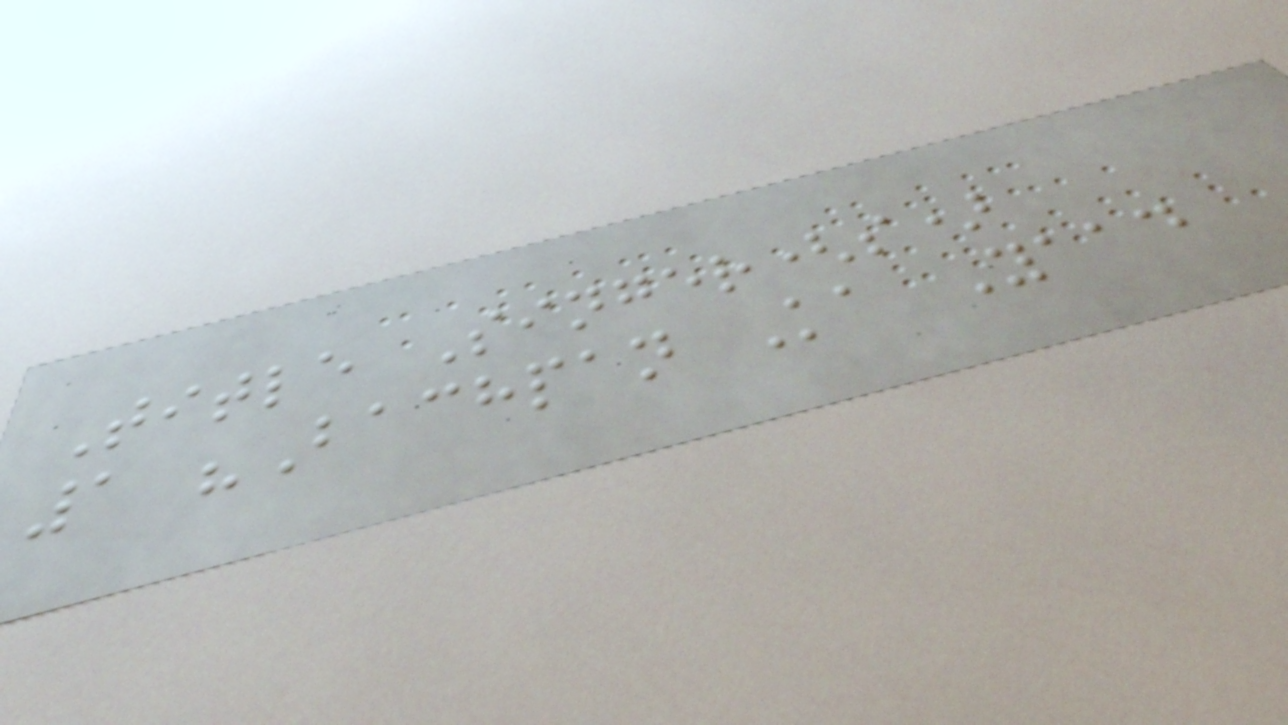Title Singer(s)
1 "Bachpan Ka Yaad
